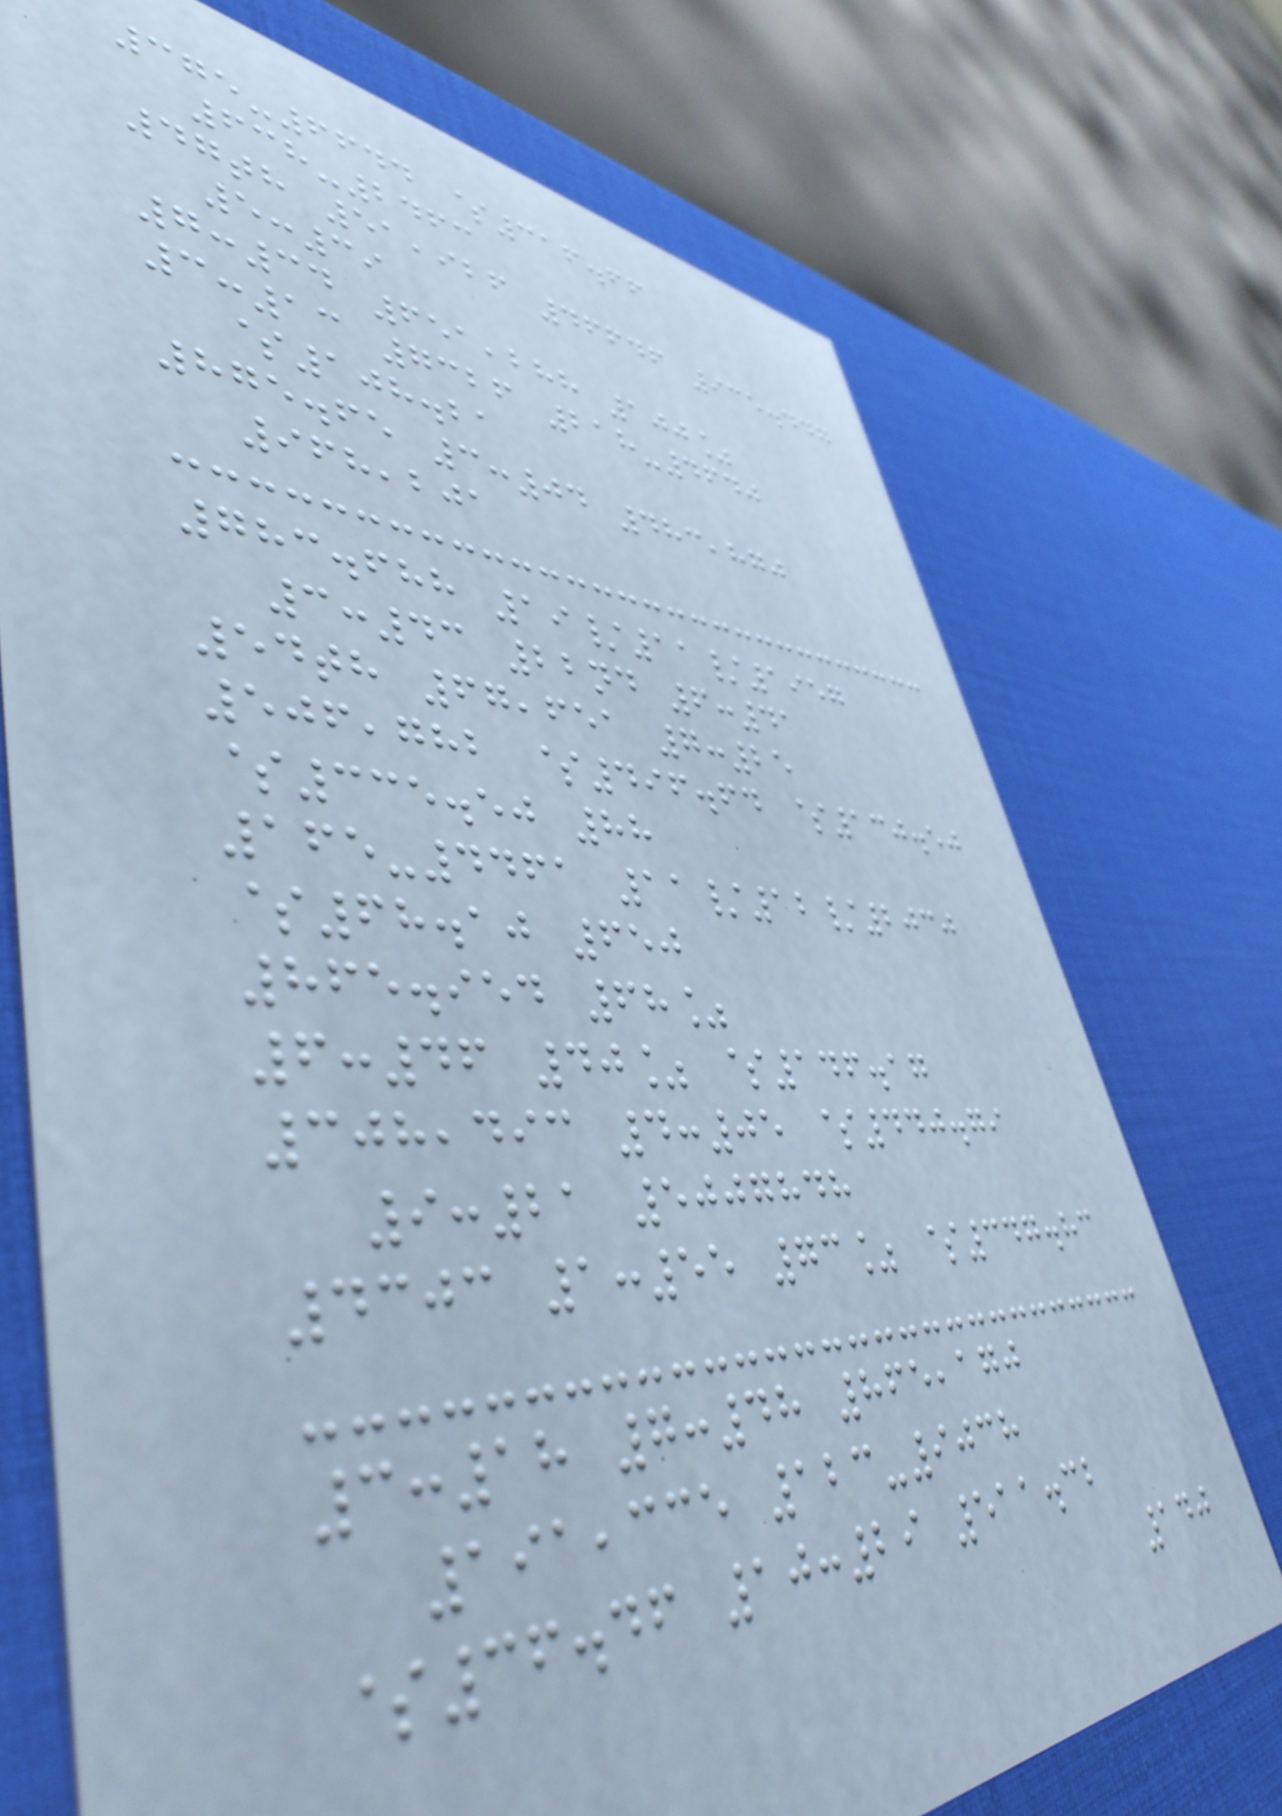375-6644 $316.66
638-2463
47th 51,926 46646 935.447
5:39
7:34 651,288 100%
3:13 7326 218-4640
$108.21
875.65 3:04 483,870
968,201
783.688 19/11/1957
3:43 22nd 6:41
54th 67,651 7:25
506,782 $496.64 $130.50
$335.50 88
165-4461 11/12/2030
$68.10 650
865.954 68%
6:46 40% $146.17
308,493 4:05 $440.79
9:21 5007848
4303 1:55 73% $347.83
3:18 7:48 865,170
191,335 123-9038
$36.46 10:29 511.32
140
